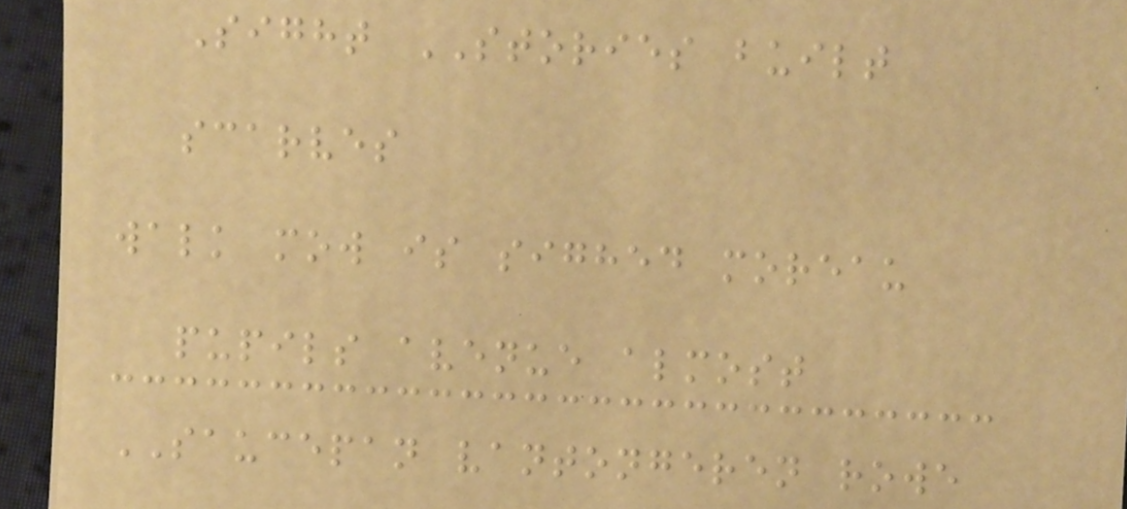Sight STORIES built
scarves
walk mow is sighed moreau
pupils avenue almost
SAUCEPAN vantongeren rowe
